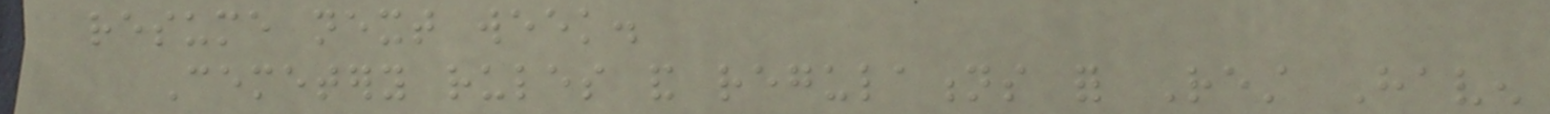resume next week.
Cemetery rules and regulations for Rest Haven
